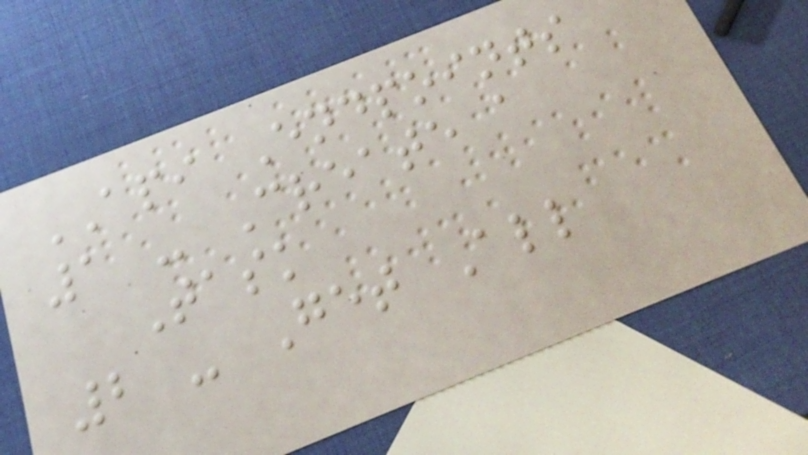API Endpoints
1 - Create a
Task
2 - Get All
